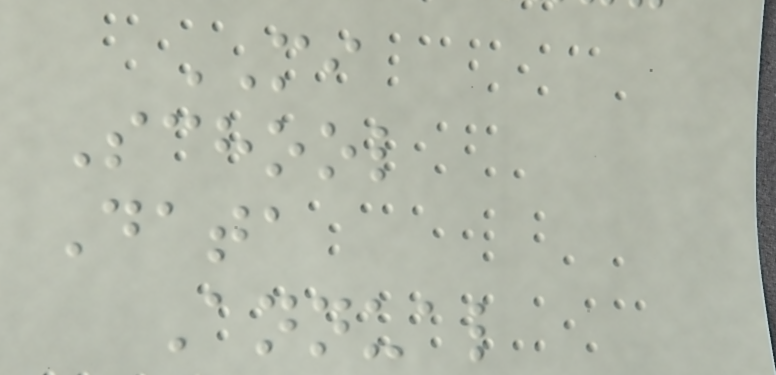MI
School
Data
Annual
